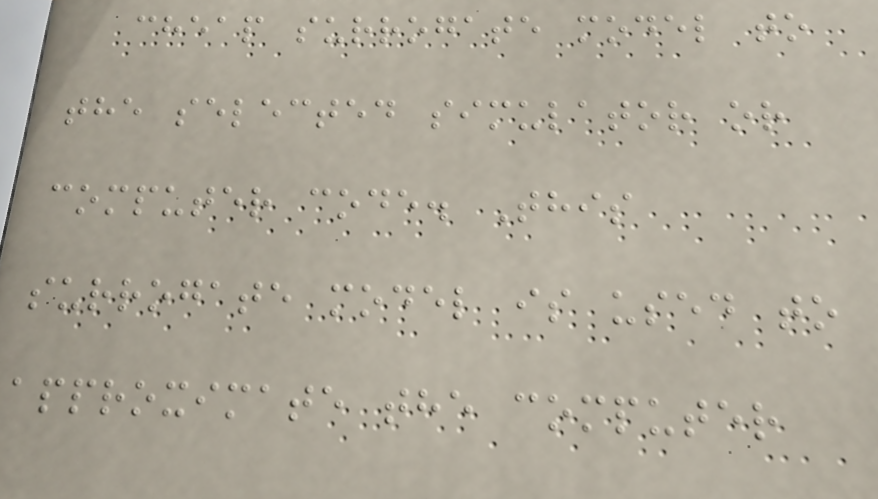cheap surrogate model to
the selected simulator or
computer code. This
surrogate model is used to
approximate the computer
